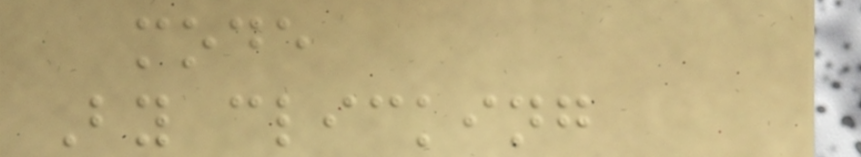mode
By clicking
